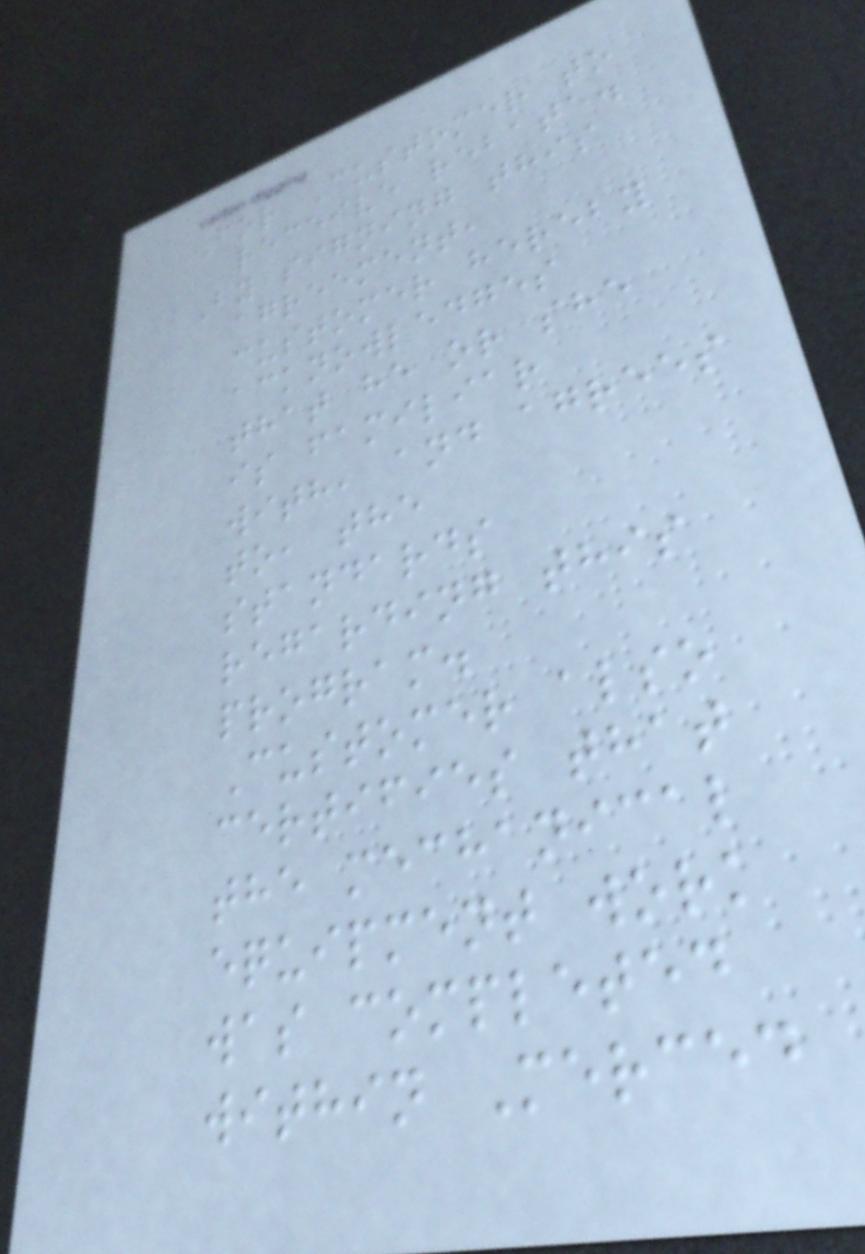For Customer to
receive rebate.
By signing this
agreement,
customer hereby
acknowledges
that he or she
is familiar
with, and agrees
to, the
standards
regarding this
program.
Customer also
certifies that
the mechanical
equipment work
was completed
within Merced
